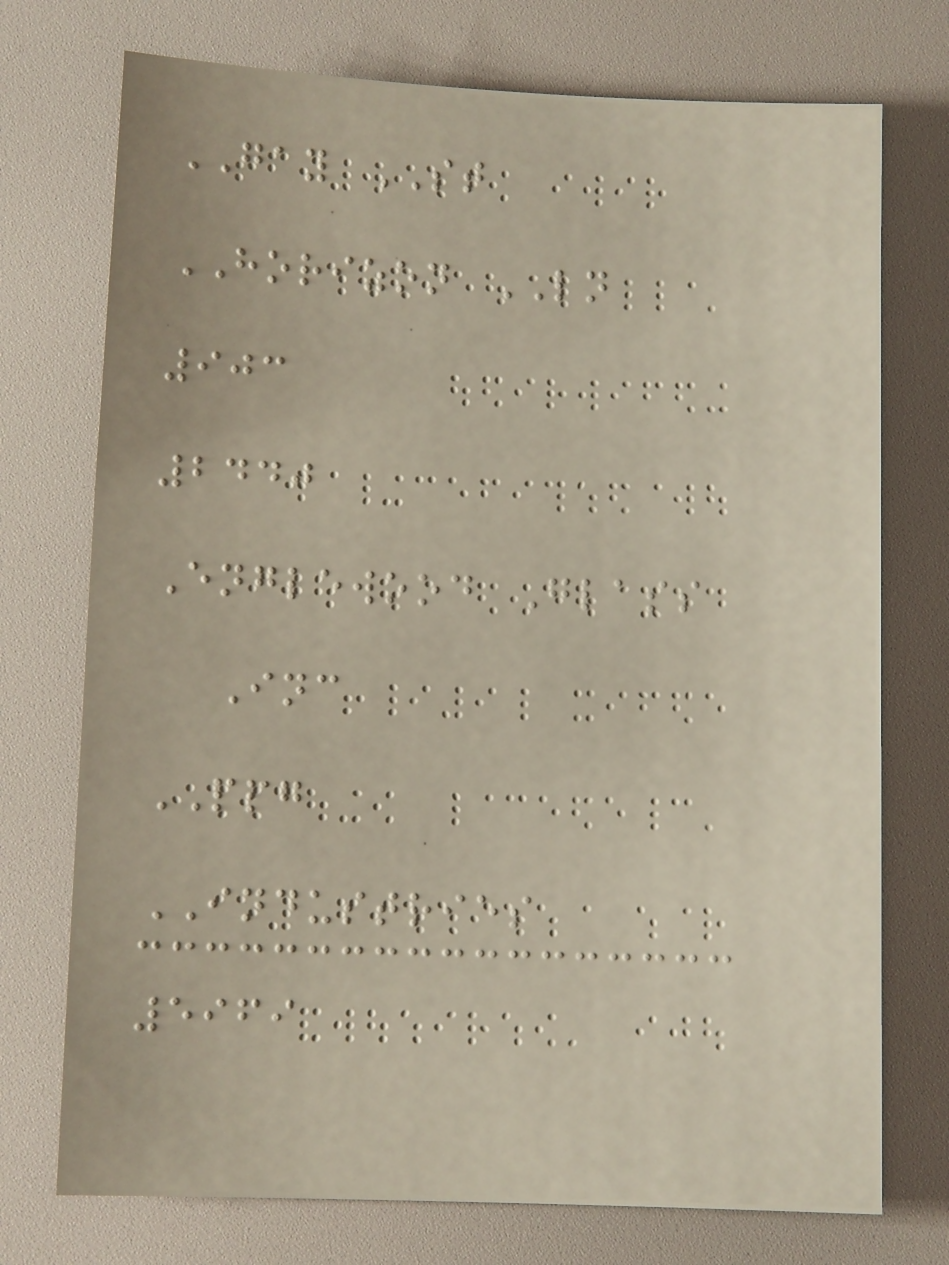GAY ST
HORIZON LN
903
2440
Englewood Glass
Inc
PPG
INDUSTRIES
5969
